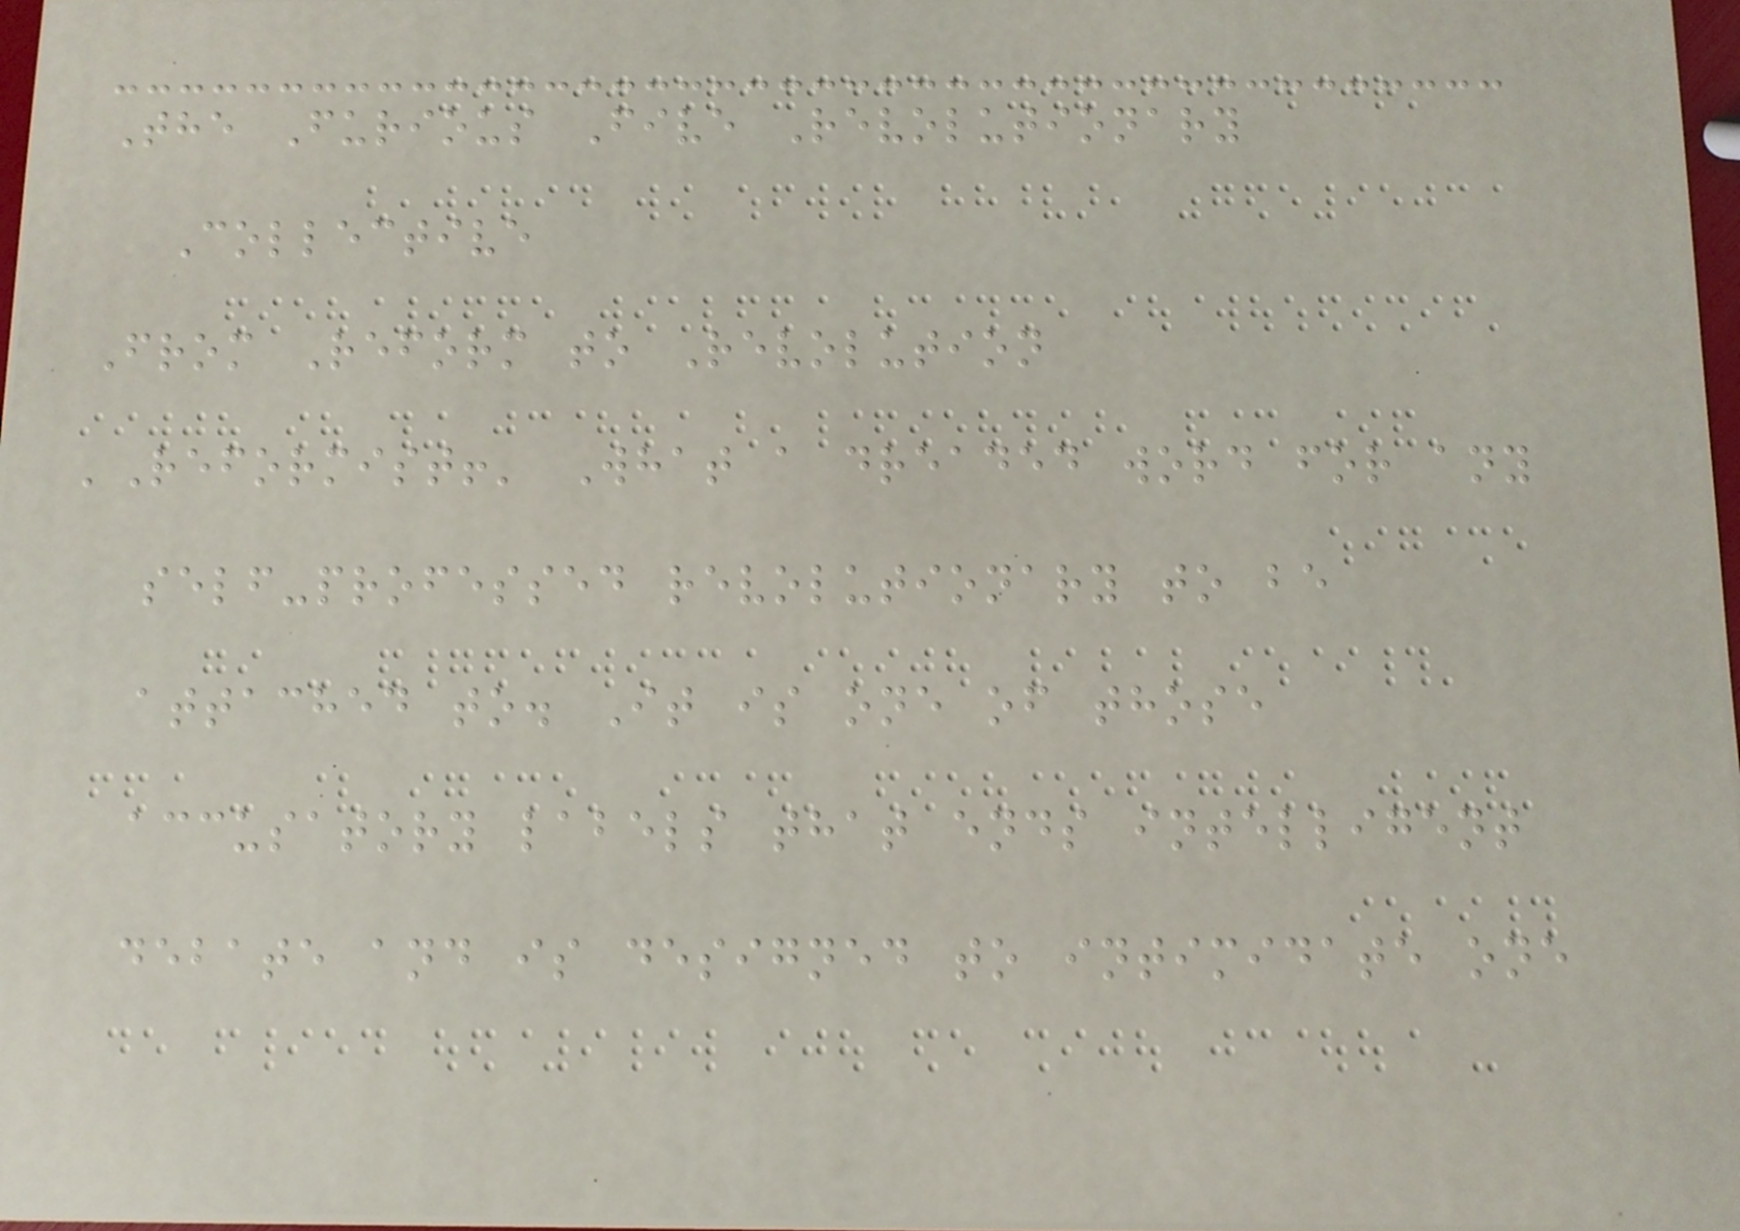The Furious Five Revolutionary
Collective
From Reform to Revolution
'Reformist!' What a dreaded word for any
self-professed revolutionary to be
attached to. It is one of those
accusatory labels that ends intelligent
debate and is designed to intimidate one
